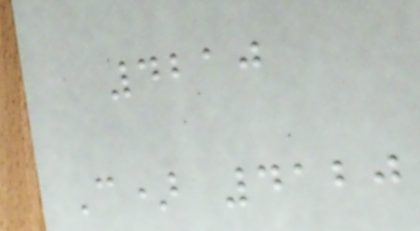4210
C) 4120
